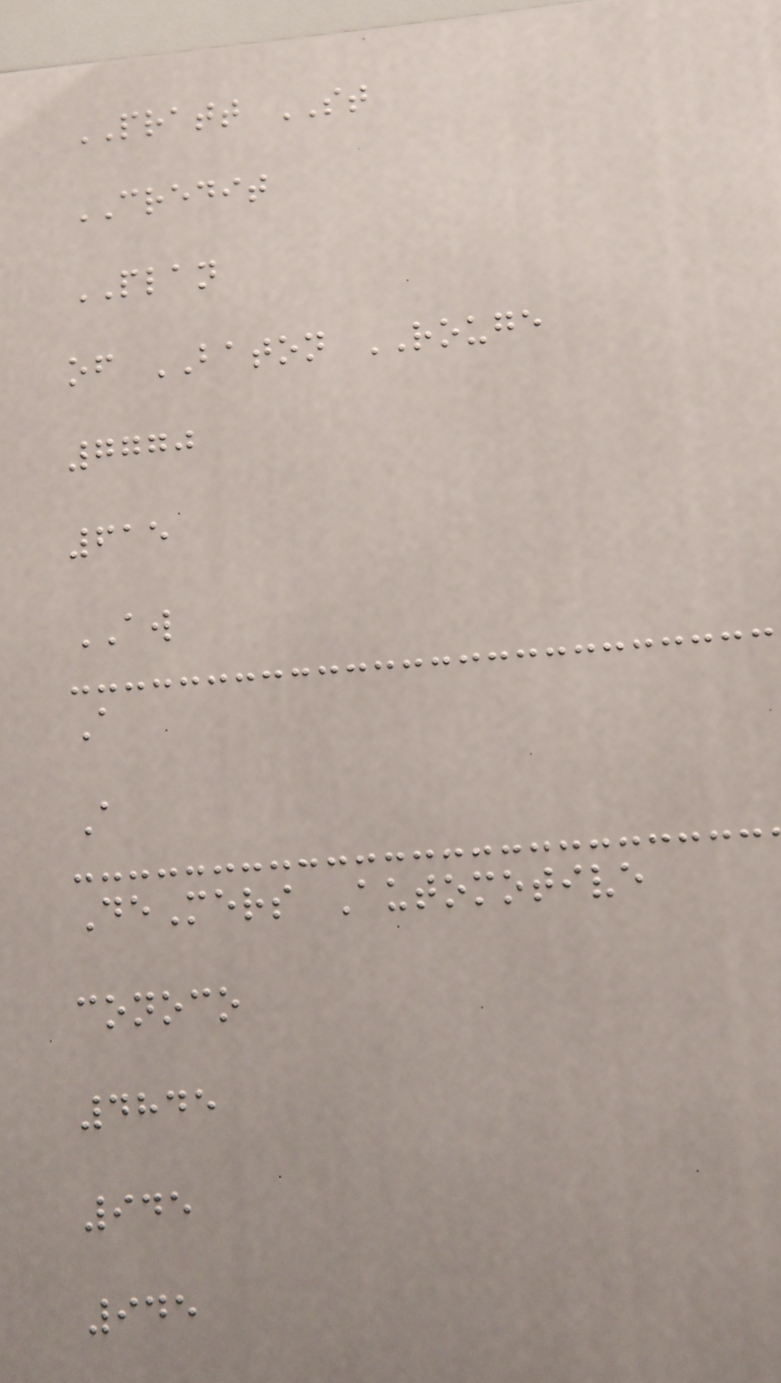PRATT ST
CREDIT
PLAN
of BATON ROUGE
7770
615
AW
A
A
DeMers Automotive
conoco
4845
945
945
